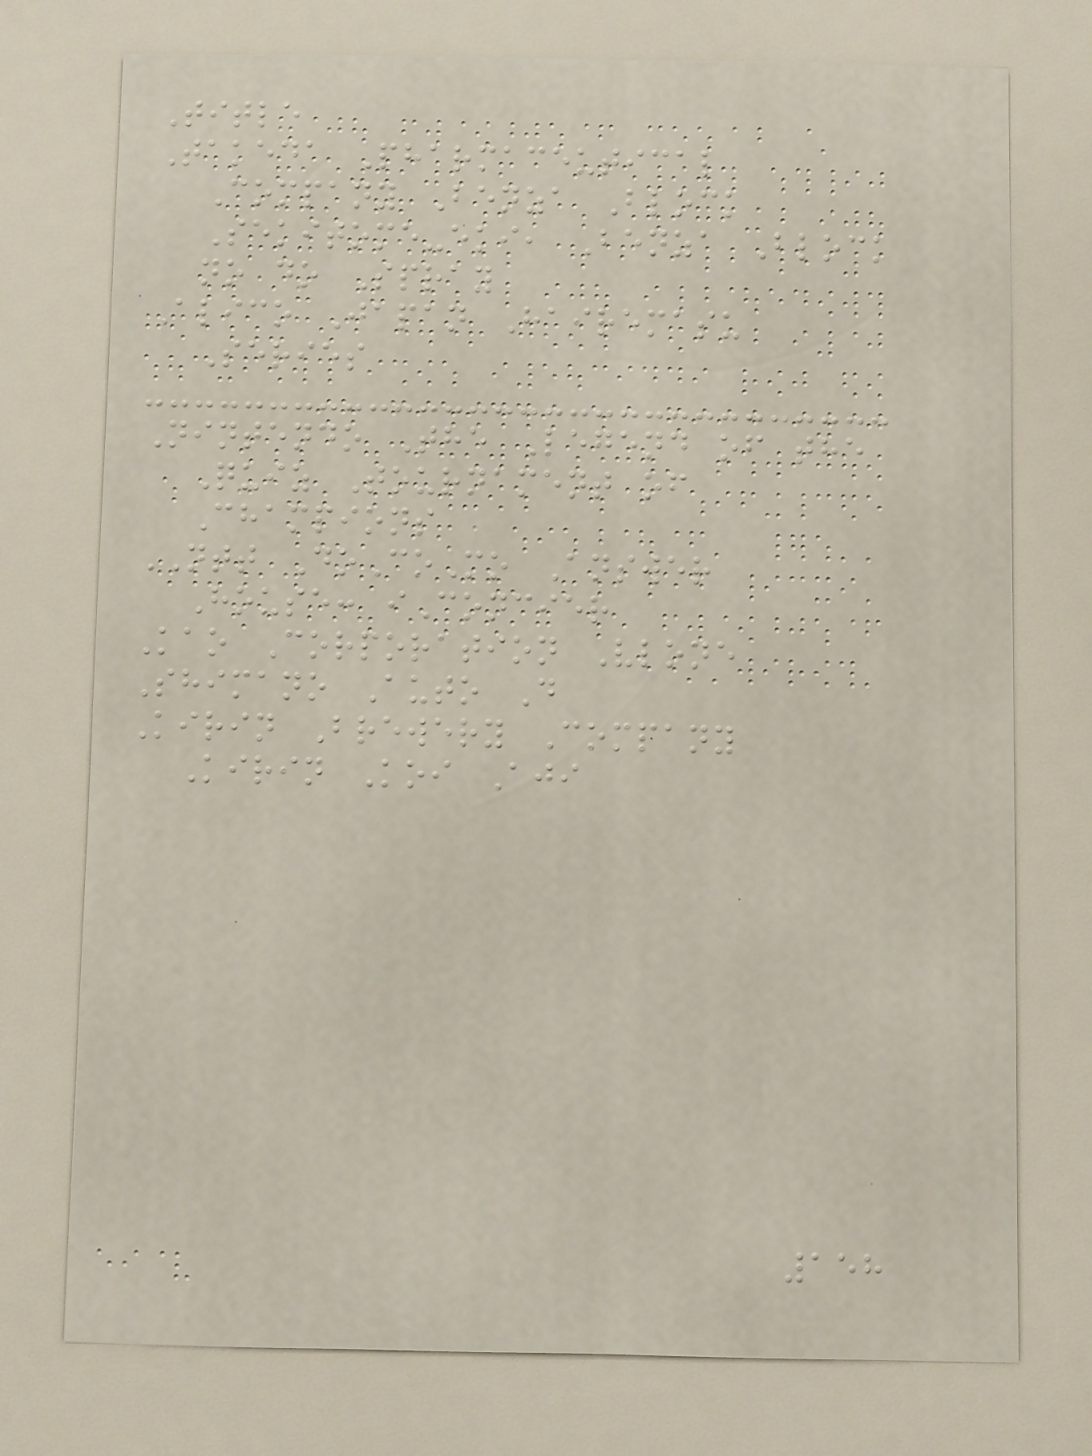Title
Takeda Pharmaceutical
Company Benza Block
Sekitome-eki, Benza Block
no do Spray
Alico Japan Hairemasu
Series
Nintendo The Legend of the
Quiz Tournament of
Champions
NTT DoCoMo Answer
House: iConcier
Kao Corporation Vlone
Shimano Auto D
Kirin Brewery Company
Kirin Koi Aji
158
